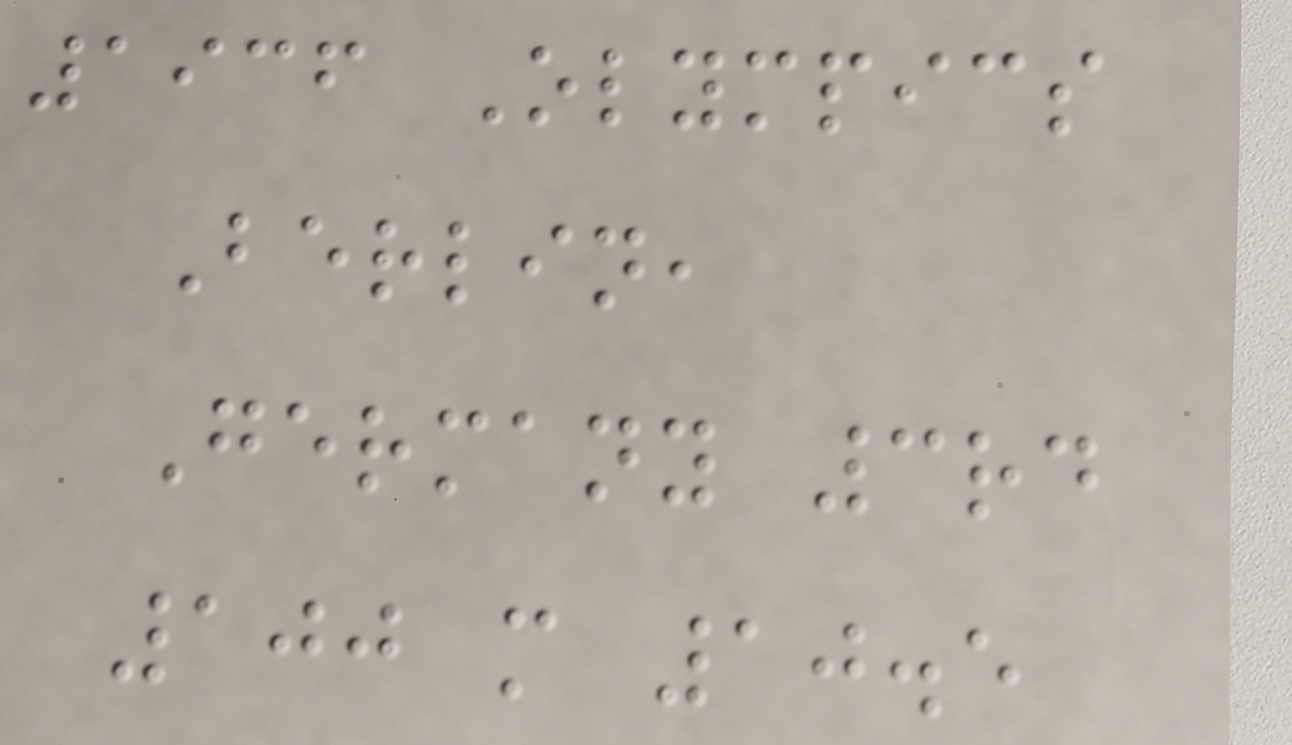1936 Olympics
Berlin,
Germany 3rd
100 m 10.5
